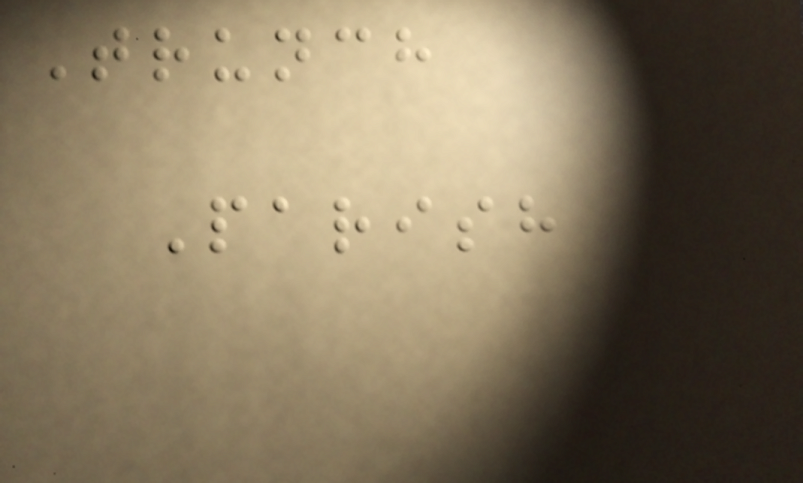Trunch
Parish
